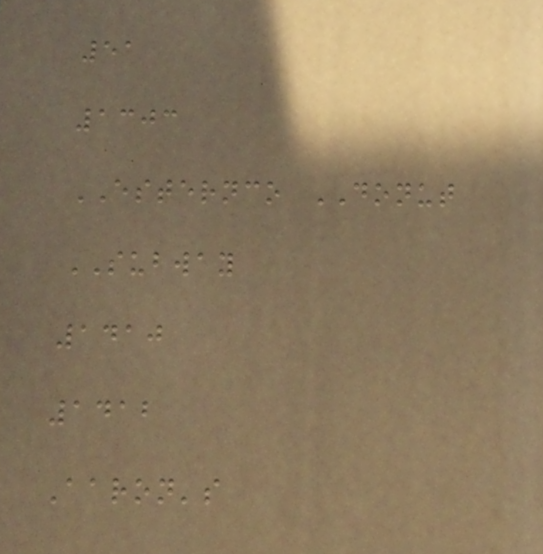51
1303
ESTERNCO DONUT
SUBWAY
1410
1412
Aaron's
